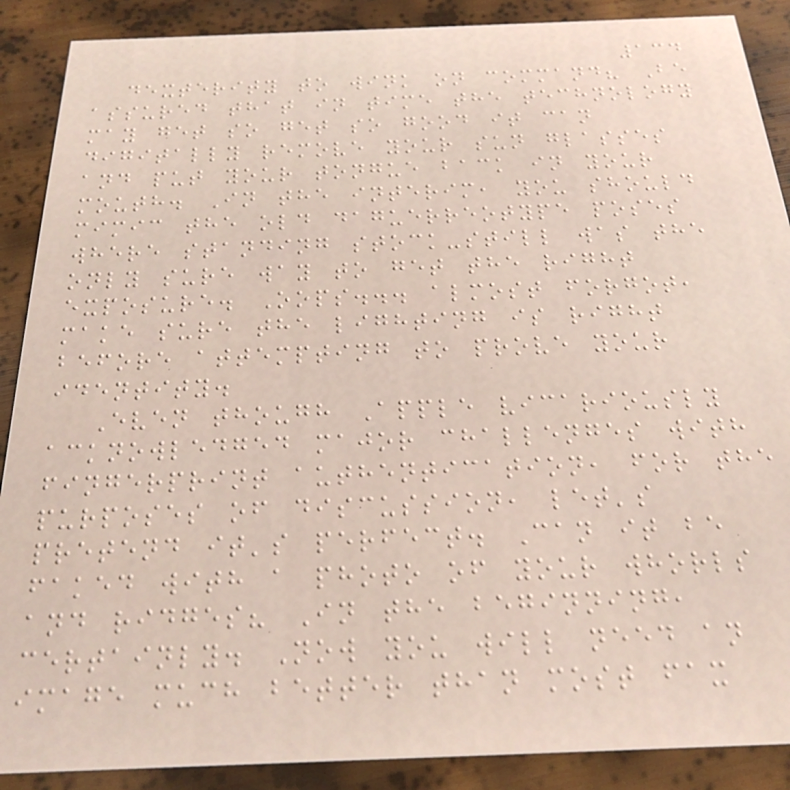134
dexterity to wink on command? Be
assured that in time the technology
may get so get so good it can
digitally remove your sun glasses
and put your tongue back in your
mouth. In the interim, you should
mimic the old daguerreotype poses
where standing stock-still was the
only sure way to get the right
exposure. Oops... almost forgot,
make sure the lighting is right
before attempting to prove your
identity.
Even though Apple vicariously
acknowledged major challenges with
fingerprint authentication, for the
purposes of discussion, let's
pretend it's perfect. Can it be
faked with a photo of your whorls
and ridges? In the beginning,
certainly. Now you will need an
image much better than most fax
